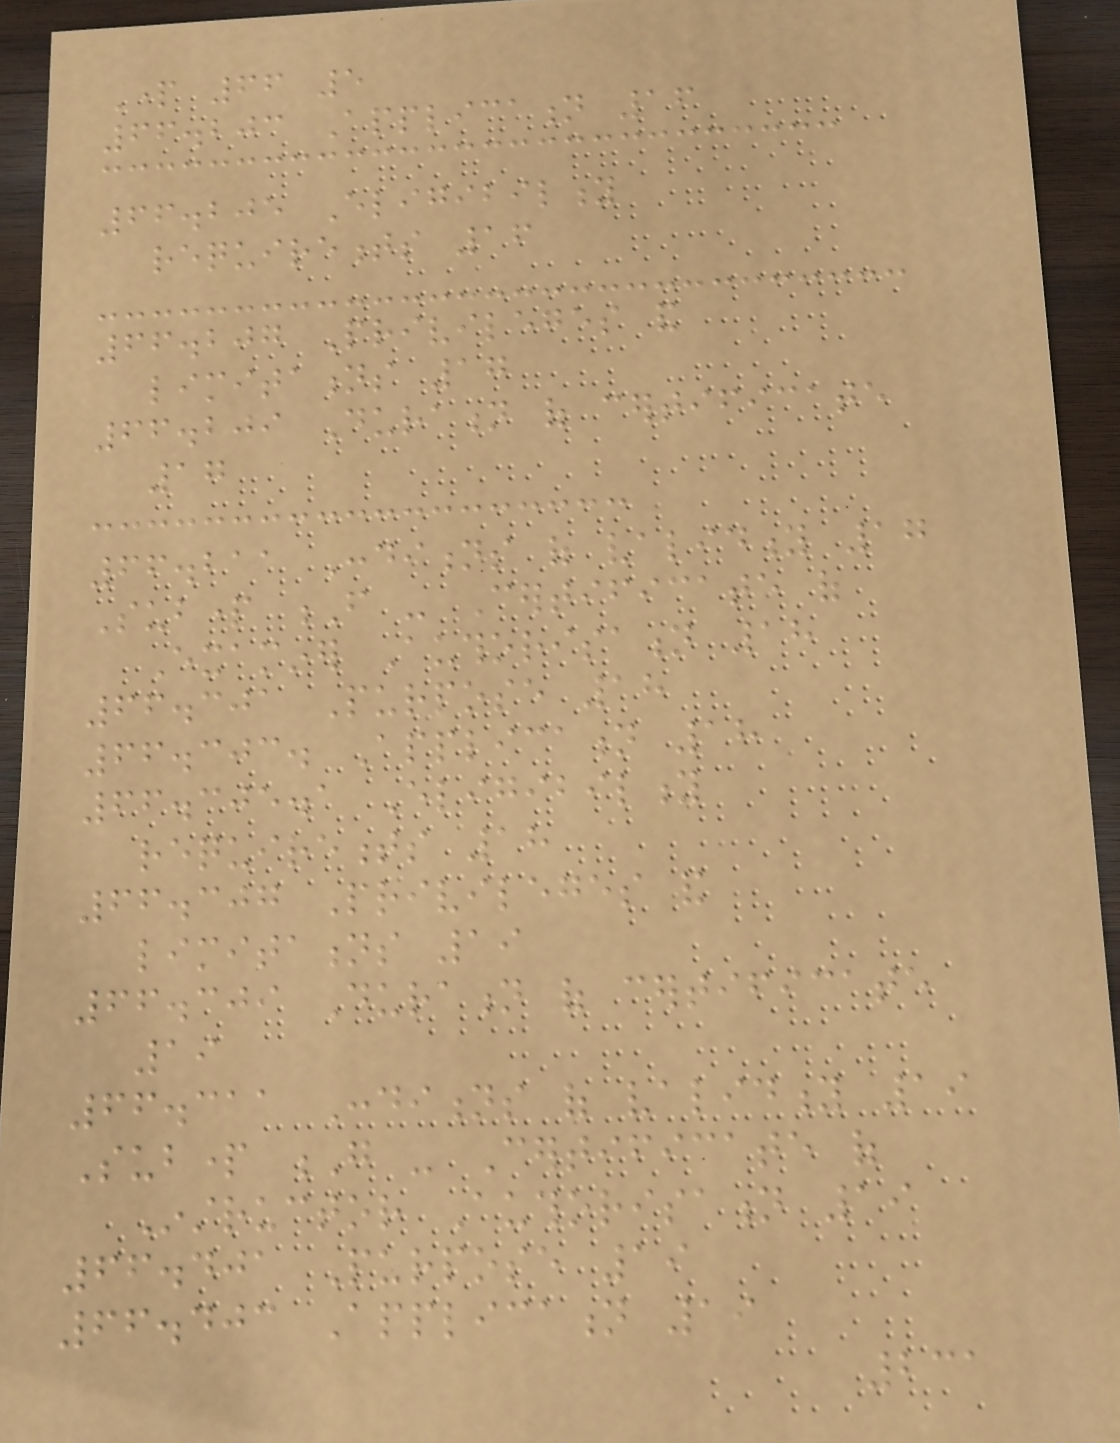Part 66 5
66.203 Application 16
66.205 Eligibility
requirements 16
66.207 Privileges and
limitations 17
66.209 Duration of certificate
17
66.211 Conditions of validity 17
Subpart F - Certificate of
Examiner Authorisation 18
66.301 Purpose 18
66.303. Application 18
66.305.1 Eligibility
requirements 18
66.307 Privileges and
limitations 19
66.309 Duration of certificate
19
66.311 Conditions of validity 19
Subpart G - Certificate of
Instructor Authorisation 19
66.401 Purpose 19
66.403 Application 19
231
